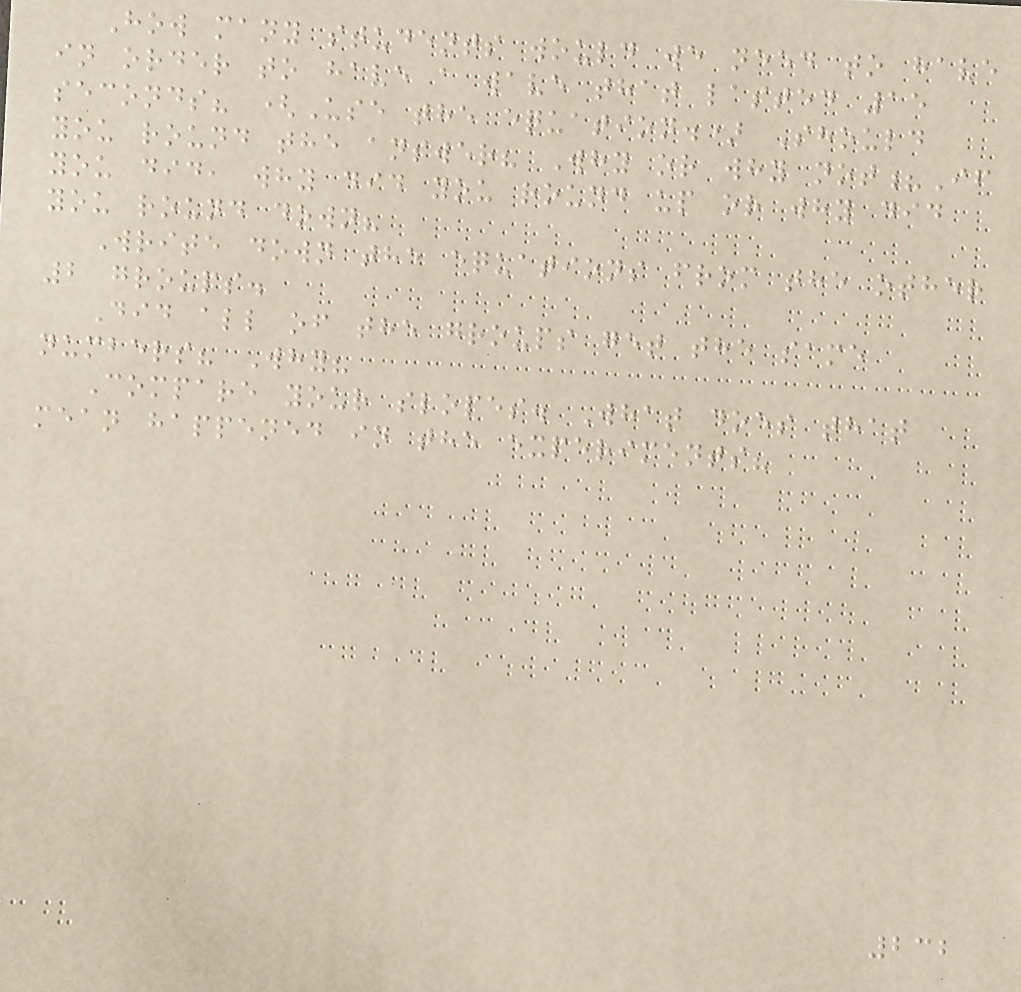How many students would we need to have
in order to have a wave that lasted 15
seconds? (Use the equation.) Should
you round the answer? Why or why not?If
you did, why did you round up or why did
you round down?
Write down the equations from the other
2 groups.
Did all of the groups get the same
numbers? Why?
Compare your slopes. What does that
mean happened in the experiments?
232
